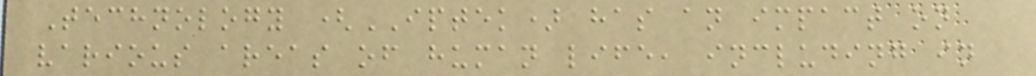Technology (IPTEK) has an impact on
various areas of human life, including in
